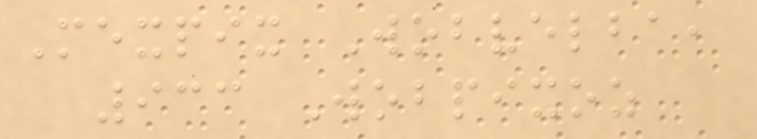Mexpix Wobvelba,
933 Wobpixoz
